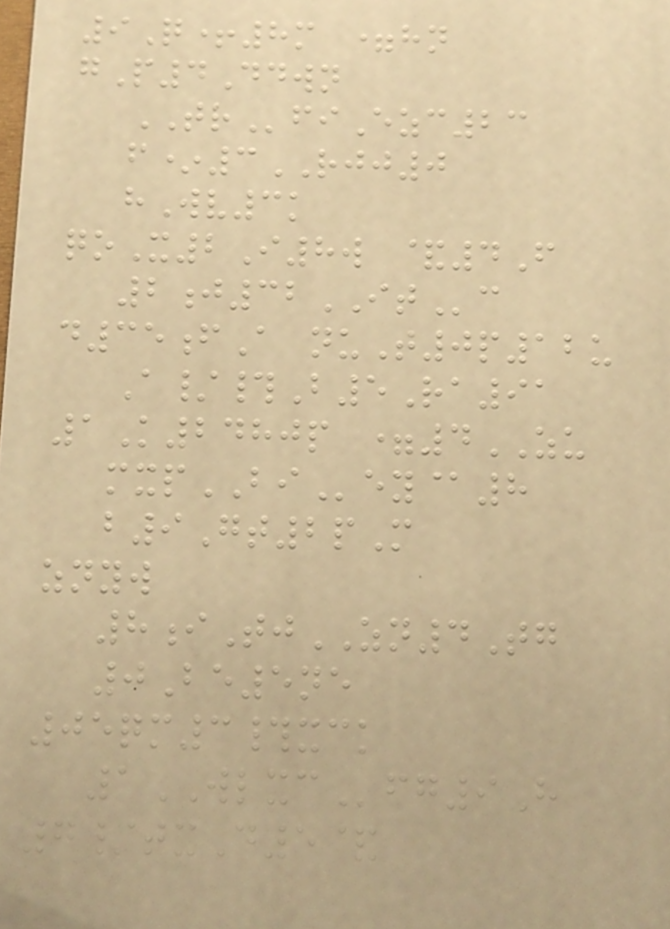9Q+8m =hn
gP4Ddwn
TRfiEzc23
f*3RJJ0
hWv3k
qoX2I8w &4F
2j32ITc
d35fA nuT0p12u
A/#B5Ra91
1K2480p =4ZU
mxpBIey@8
b9Gt2pM
znyw
8iTjZN4Tg
0Be5ne
05qm3#xck
1WLXCfg9H
7/txD5&
